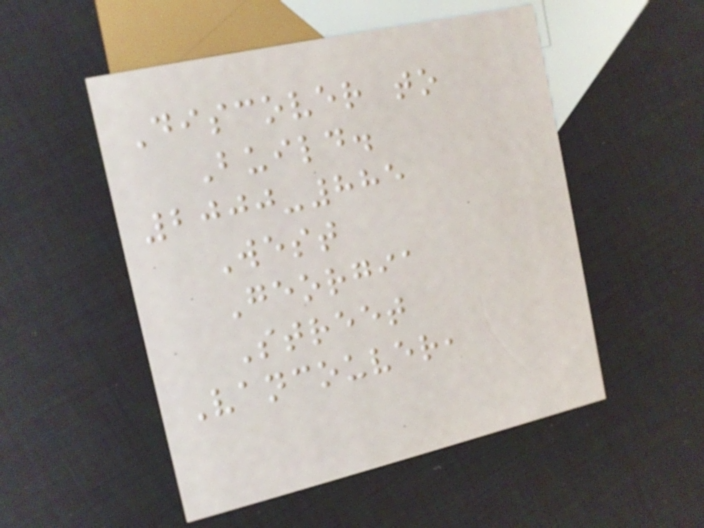Discover to
Build.
2000-885
West
Georgia
Street
Vancouver,
